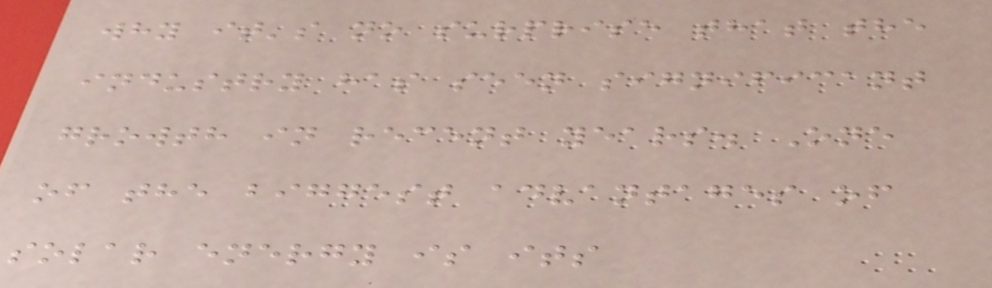why it's no surprise that the
industry has seen significant
growth in recent years. One
of the biggest advantages of
solar energy is its
